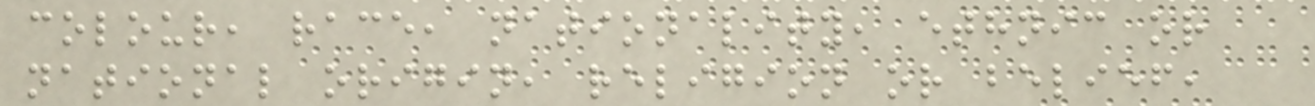colour, race, nationality, ethnic or
national origin, religion or belief,
